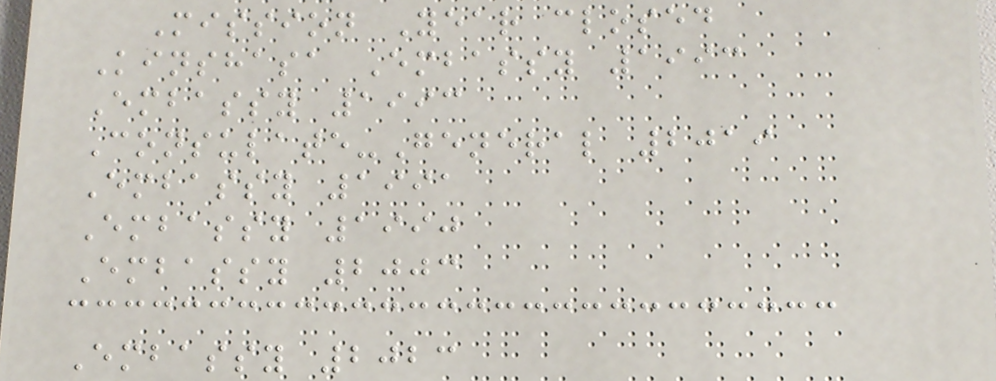Mission Year closed
Kinshasa Embassy 1993
Embassy 1993
Consulate-General 2019
Embassy 1991
Embassy 1990
Embassy 2003
Embassy 2023
